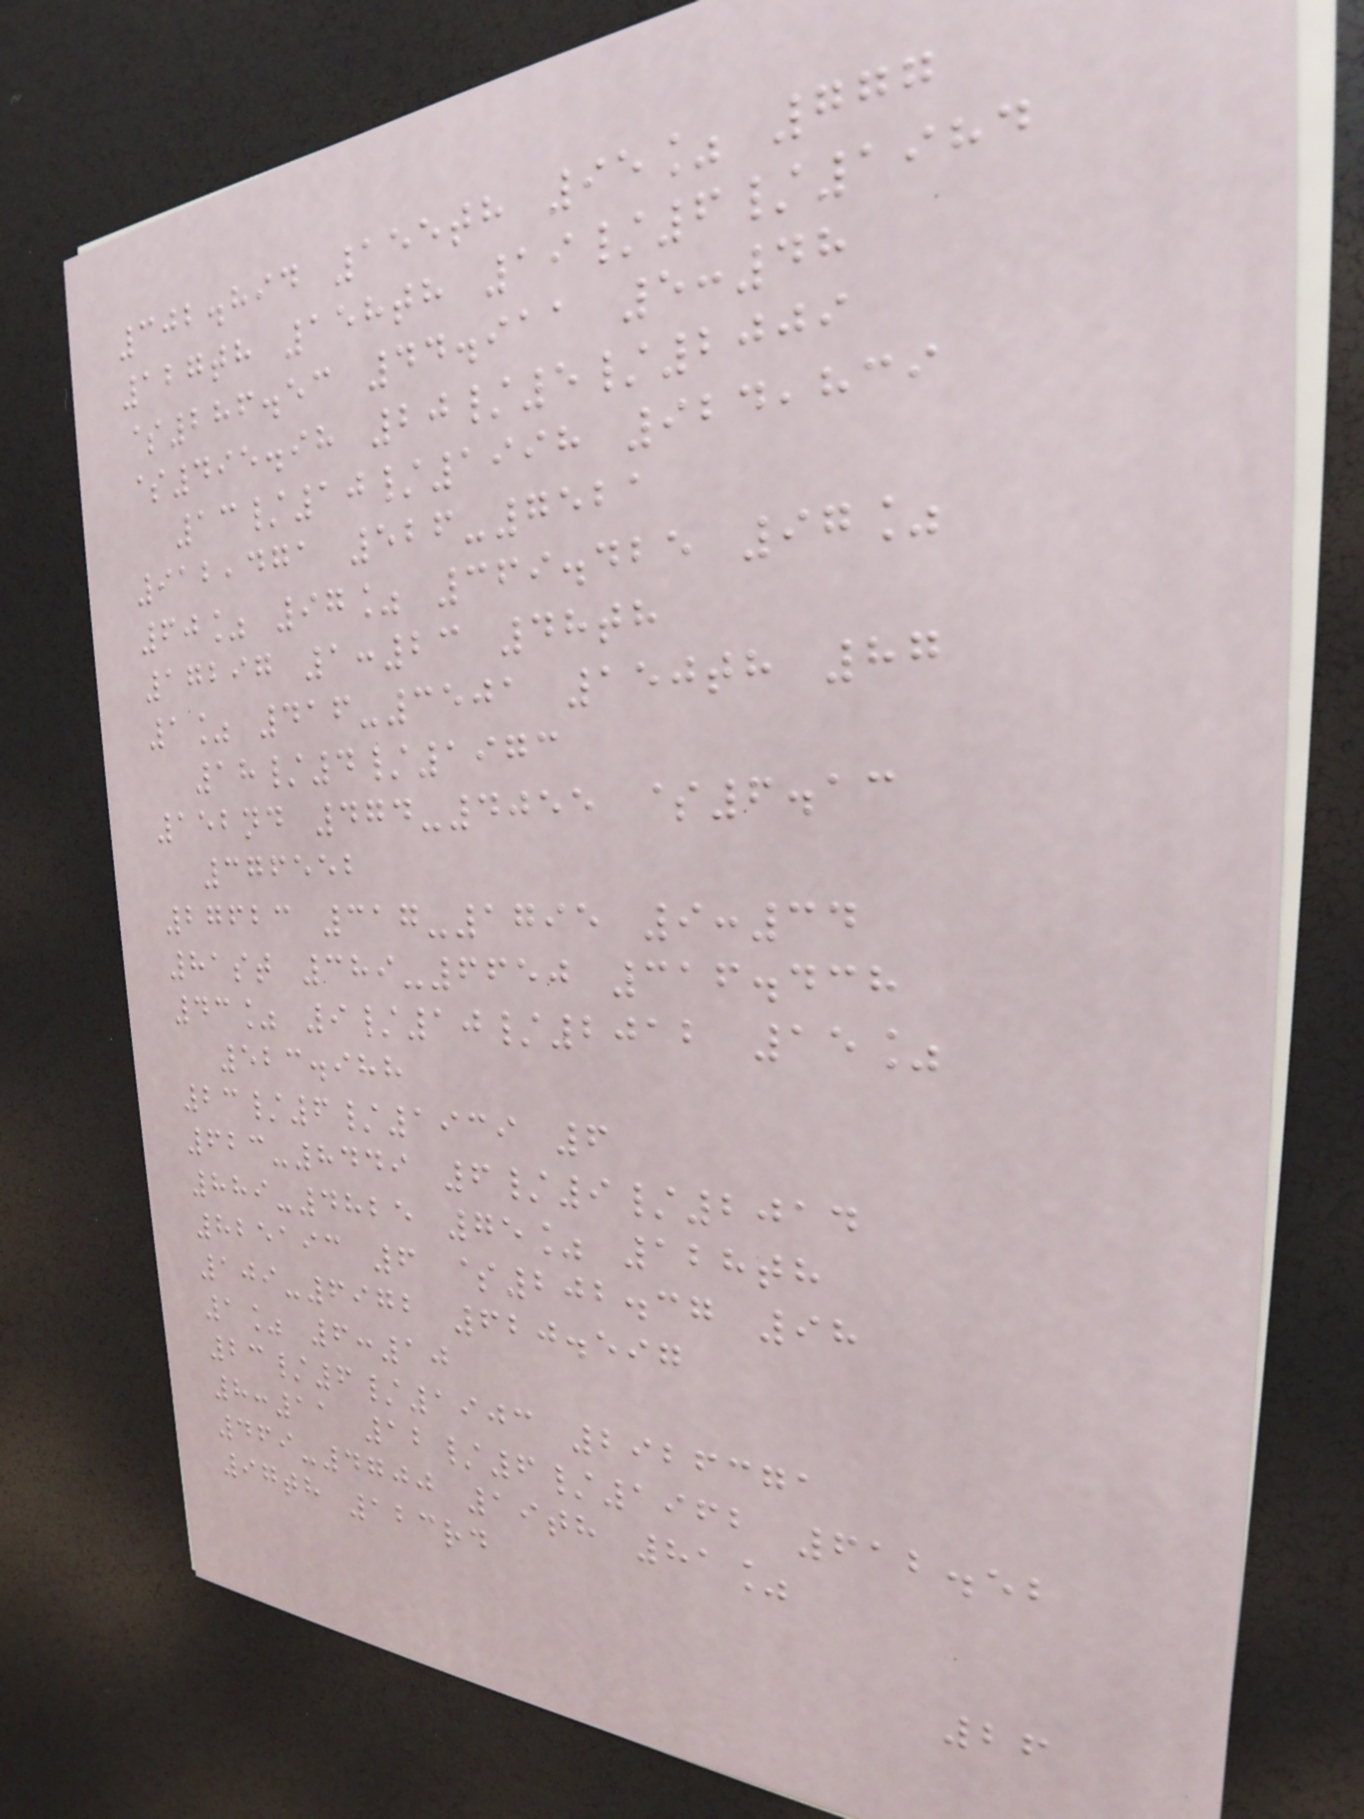302.894 155th 95% 777
127th 158th 19/6/1984
$286.53 44.911 5:48
$495.98 20/5/2009
13/10/1998 924,839
912,471 526-7521
60% 97% 369.425 97%
17297 1:23 48th
1% 416-3501 150th 87
18/4/1973
152nd 474-4055 $6.13
376552
27623 317-1795 9:34
81st 389-6650 316.438
43% 9/10/2012 15%
523.988
23/6/1939 6
623-8449 6/9/2014
889-4825 75% 128th
825193 6 $202.37 98
109-6972 620.597
1% 6:10
23/6/1903 2926371
8:11 12/6/1962 612.52
469-4700 19th 81%
97th 123rd
26
